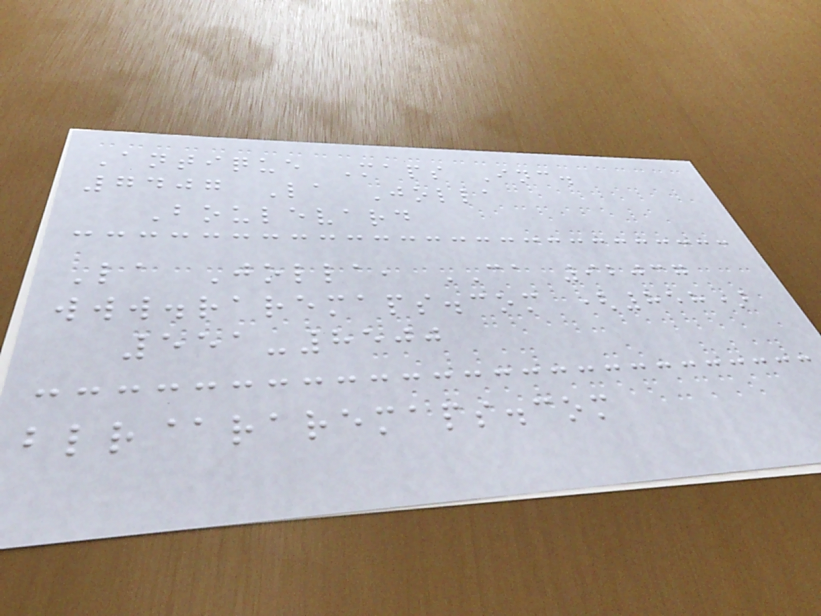Antique Maps Inc.
7407 La Jolla
Boulevard
La Jolla, CA 92037
www.raremaps.com (858)
551-8500
blr@raremaps.com
